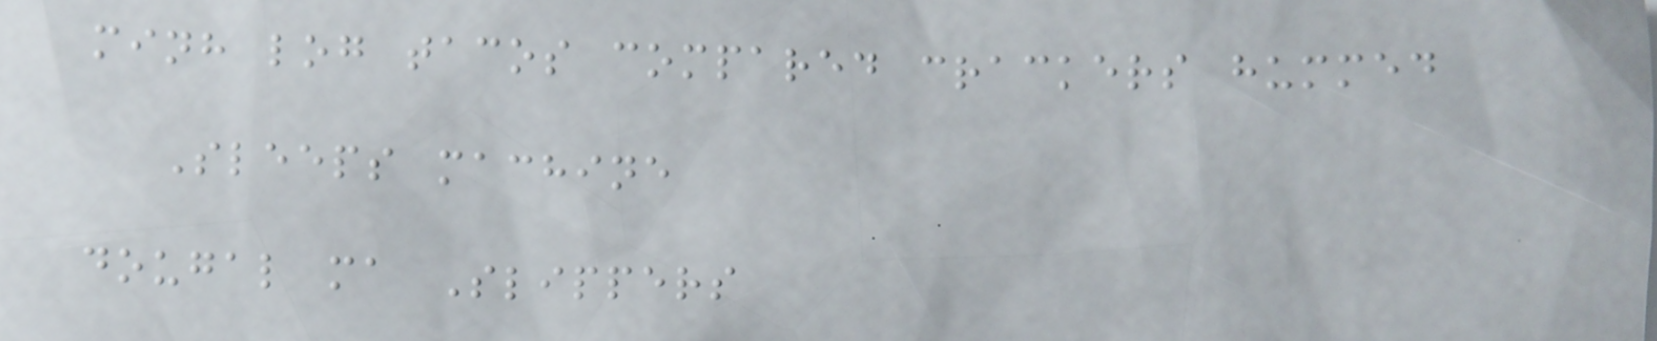minh log tacos compared crackers hummed
Sleeps machine
dougal ma Slippers
